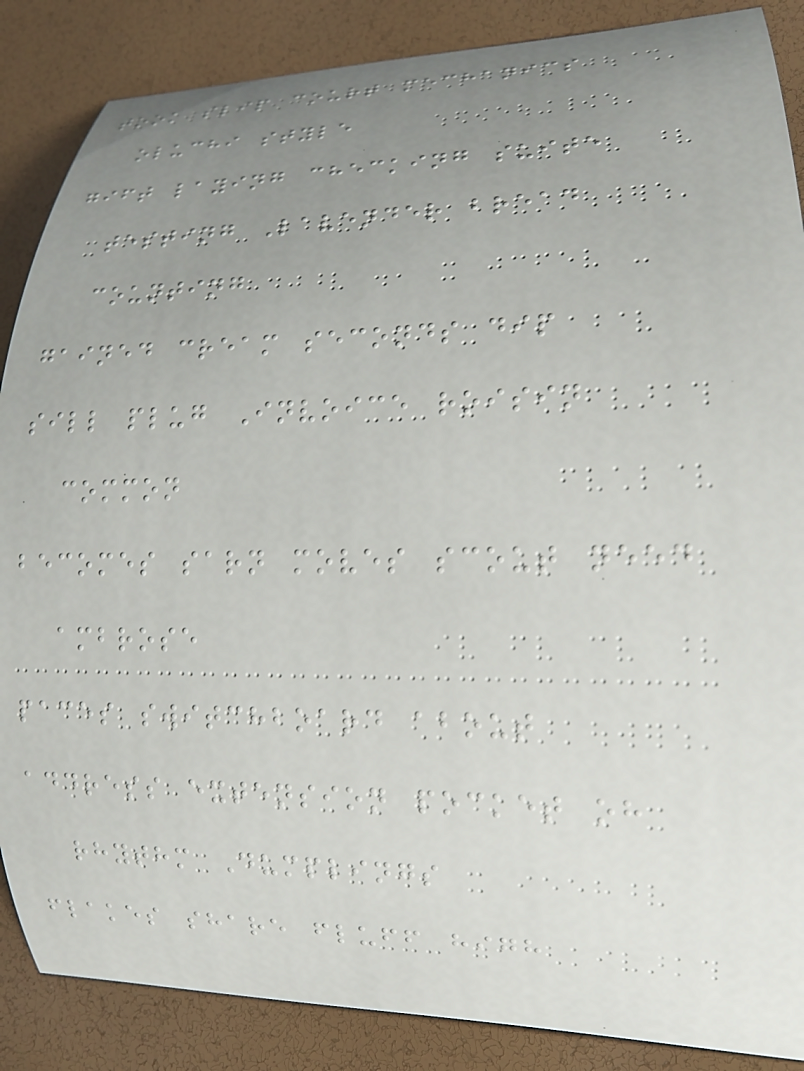took slip court mechanics
oluchi style
gift laying checking suite
testing Lavender bread
counting
gained cream seconds dip
sill plug Invoice roisin
common
becomes sarn moves scout need
ambrose
paces switchboard about
address extension pocket oh
rhythm Dumplings
flakes share fluff high
